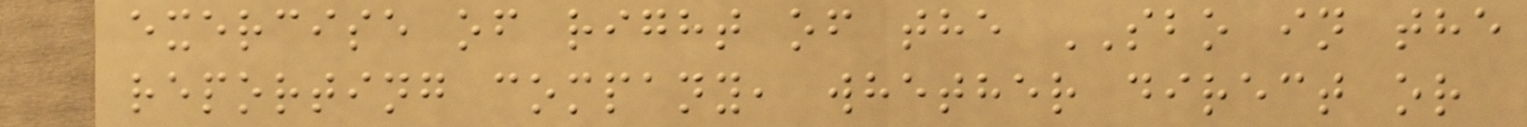exercise of right of the SBO in the
reporting company, whether direct or
